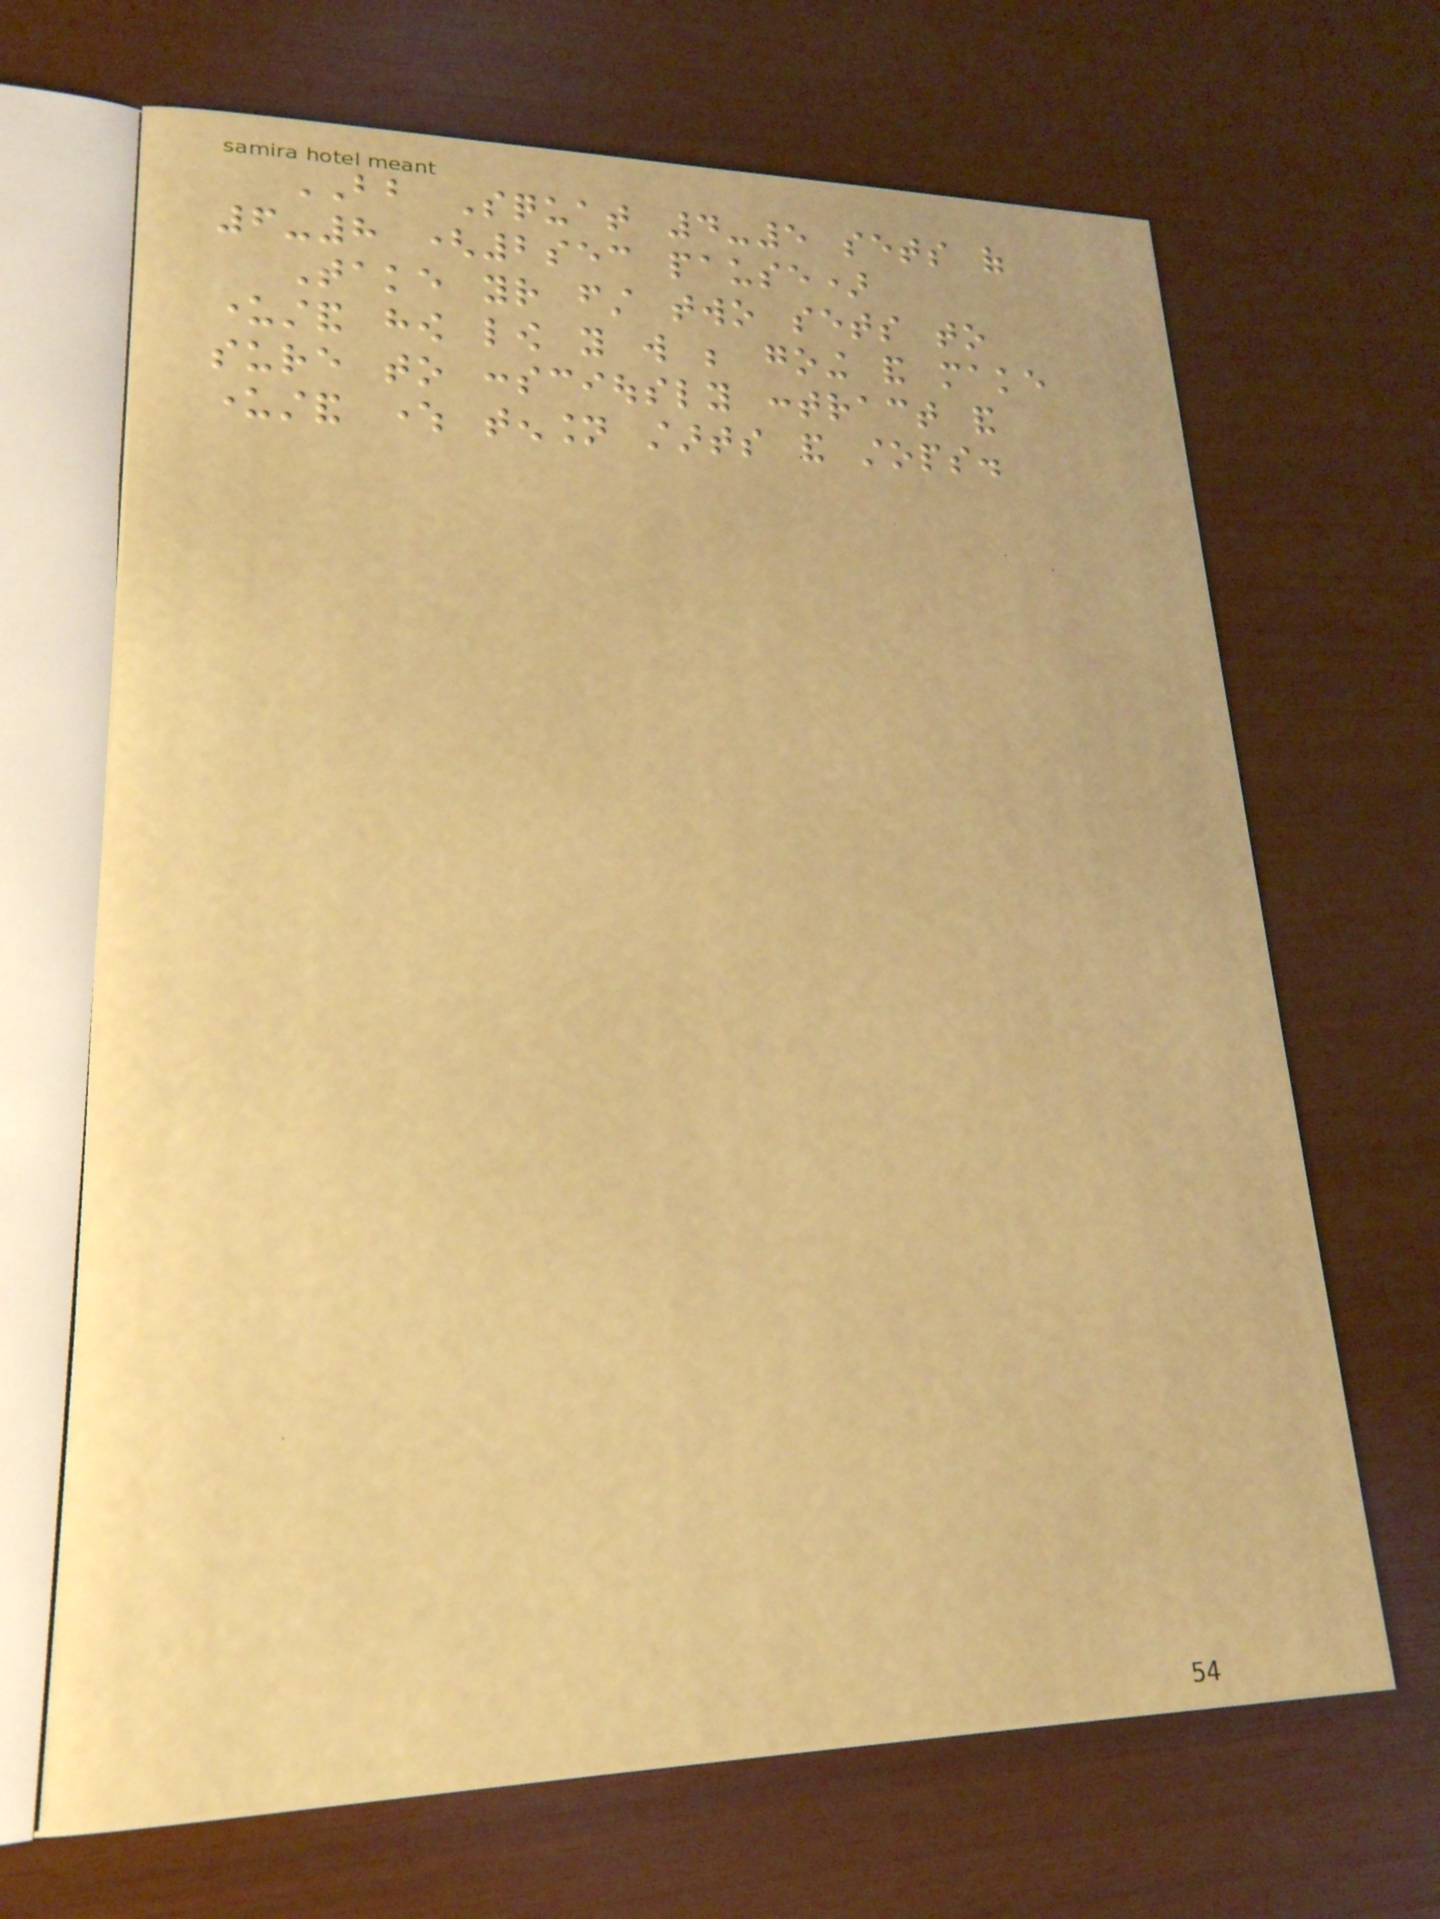BB Squat 4-5 sets of
6-8 (2sec pause)
Take your first two sets to
understand how low you will be going and make
sure to consciously contract and
understand where tension starts and stops.
